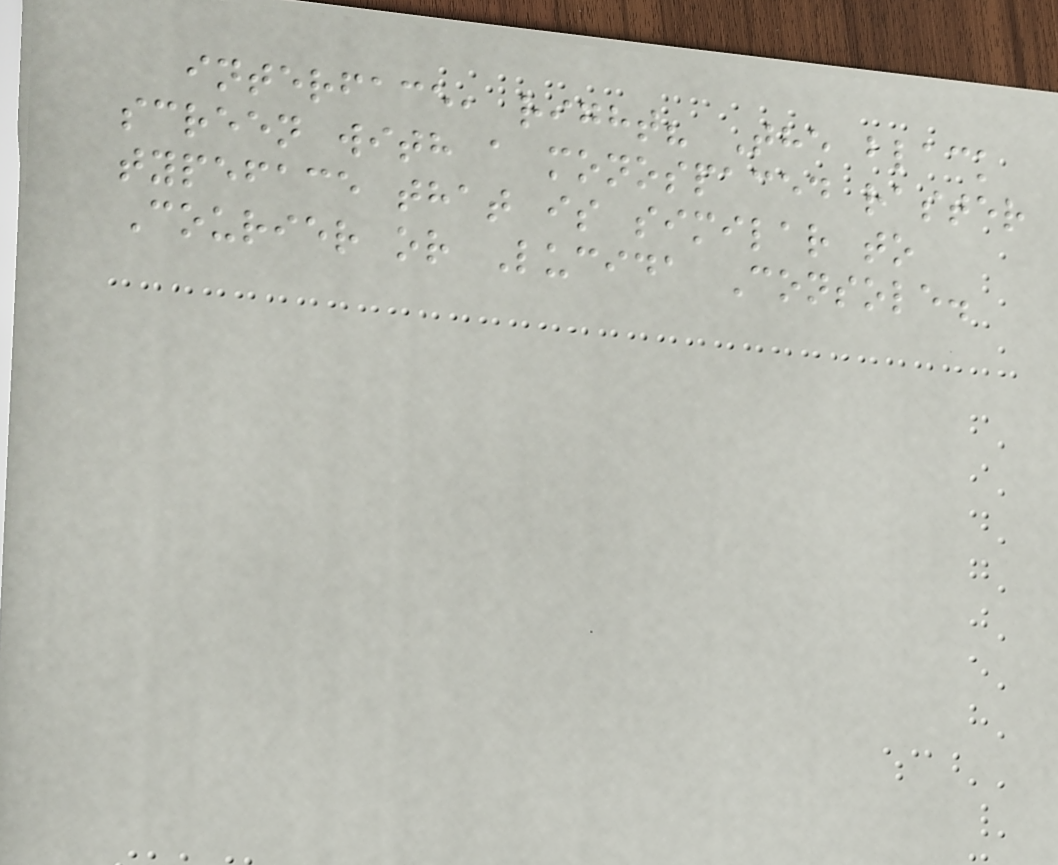interface, right? The black
screen with a monospaced raster
typeface that is similar to
Courier or Lucida Console.
